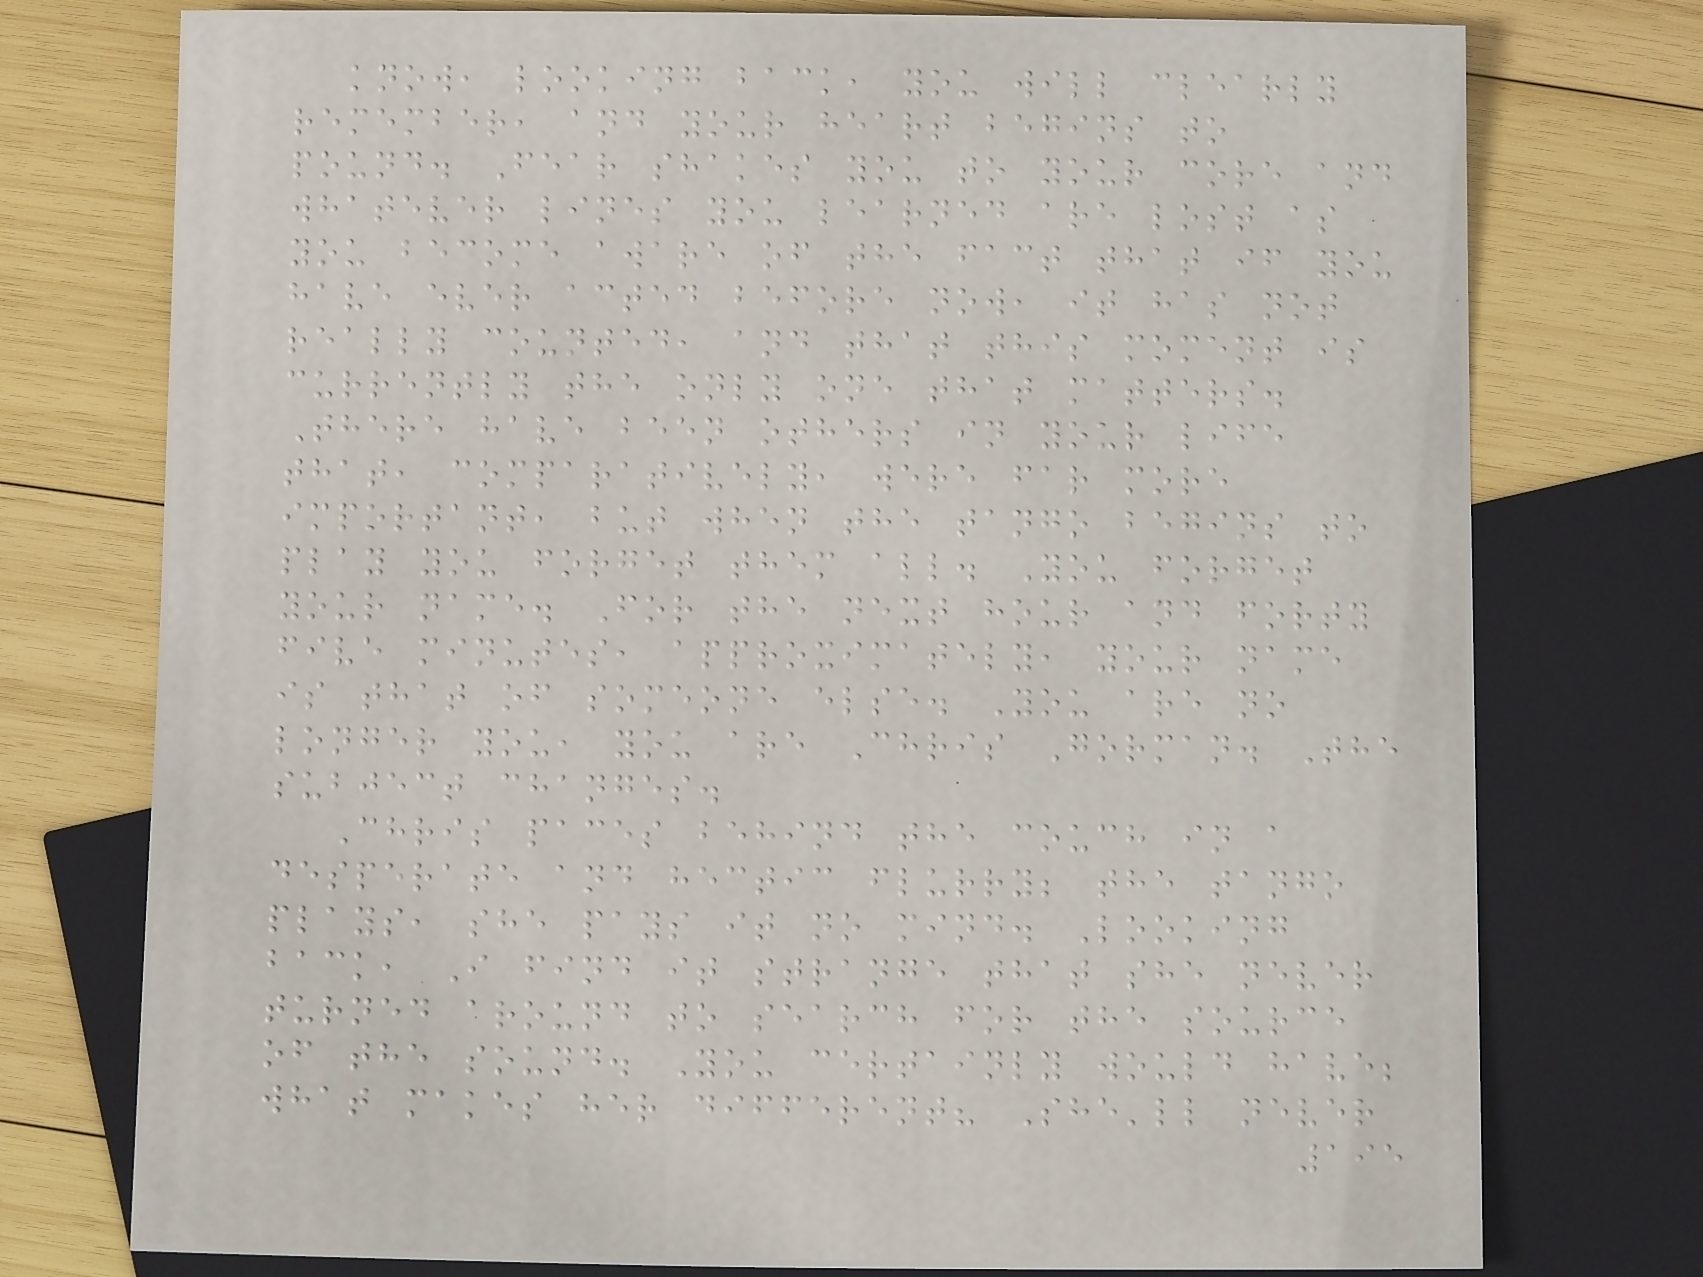know, looking back, you will clearly
remember, and your heart begins to
pound. Fear shakes you to your core and
whatever lines you learned are lost as
you become aware of the fact that if you
have ever acted before now, it has not
really counted, and that this moment is
currently the only one that matters.
There have been others in your life
that, comparatively, were far more
important, but when the tango begins to
play you forget them all. You forget
your name. For the next hour and forty
five minutes, approximately, your name
is that of someone else. You are no
longer you, you are Chris Gorman. The
subject changes.
Chris paces behind the couch in a
desperate and hectic flurry; the tango
plays, she pays it no mind. Looking
back, I find it strange that she never
turned around to search for the source
of the sound. You certainly would have;
what makes her different? She'll never
195
